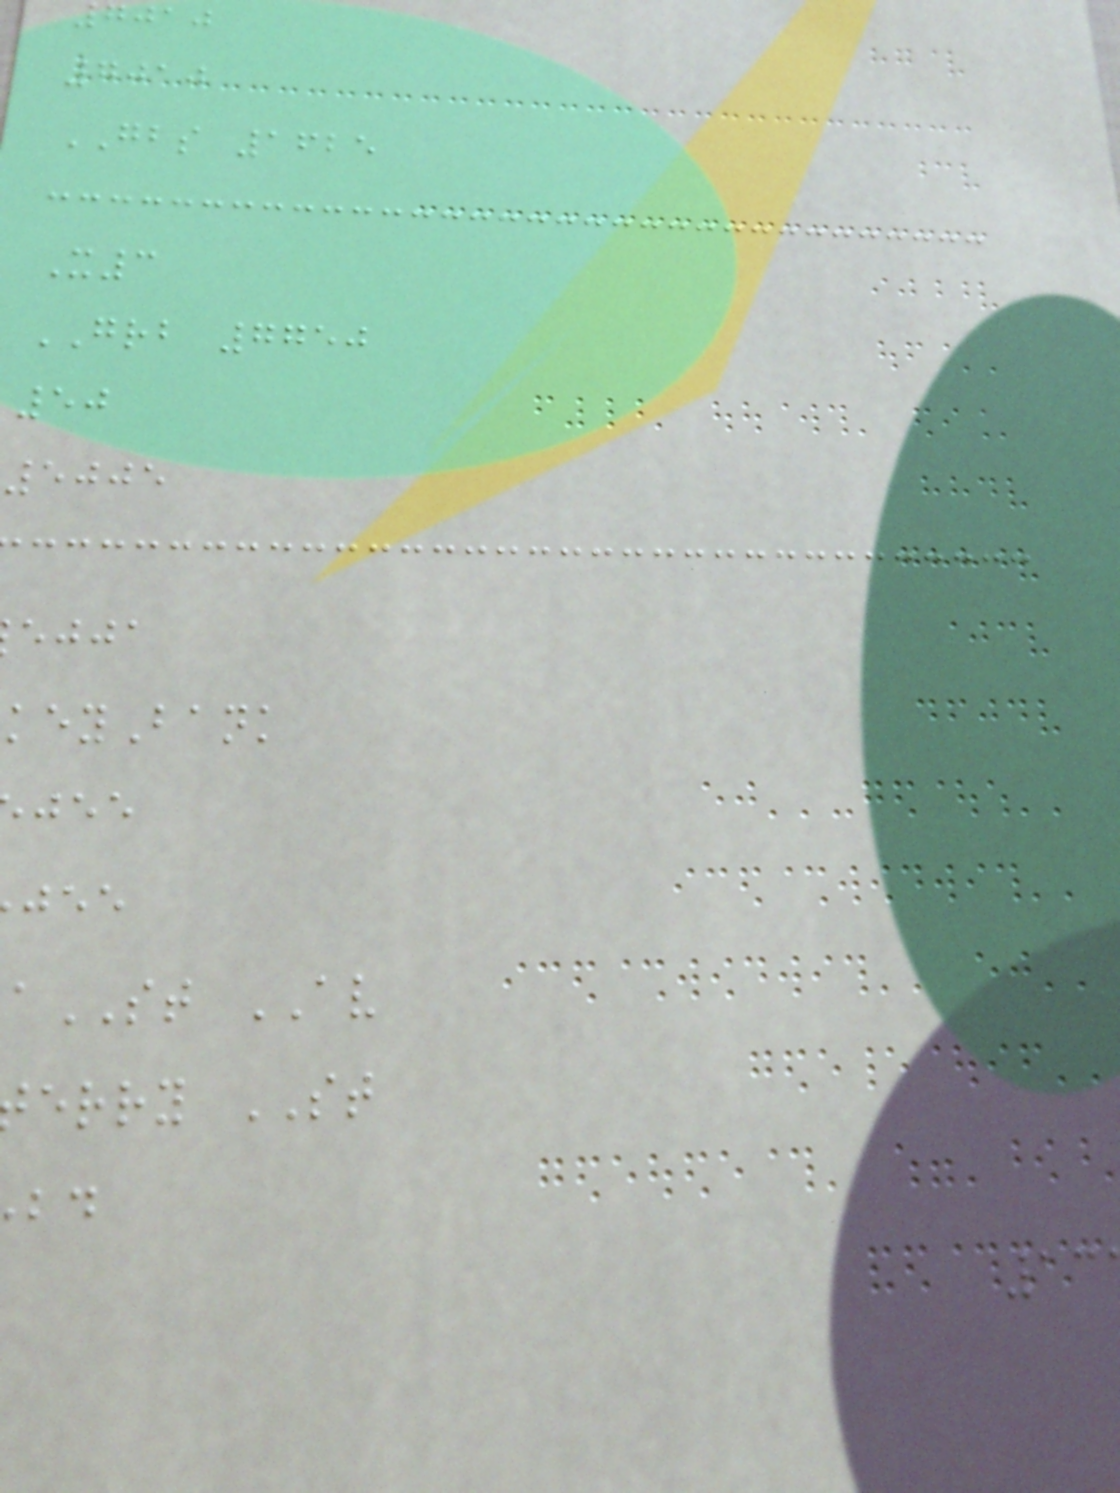gjaj
7010
GBS 1625
X3
GRB 7750
50
5005
ejja
eyBank
ST AV
erry ST
